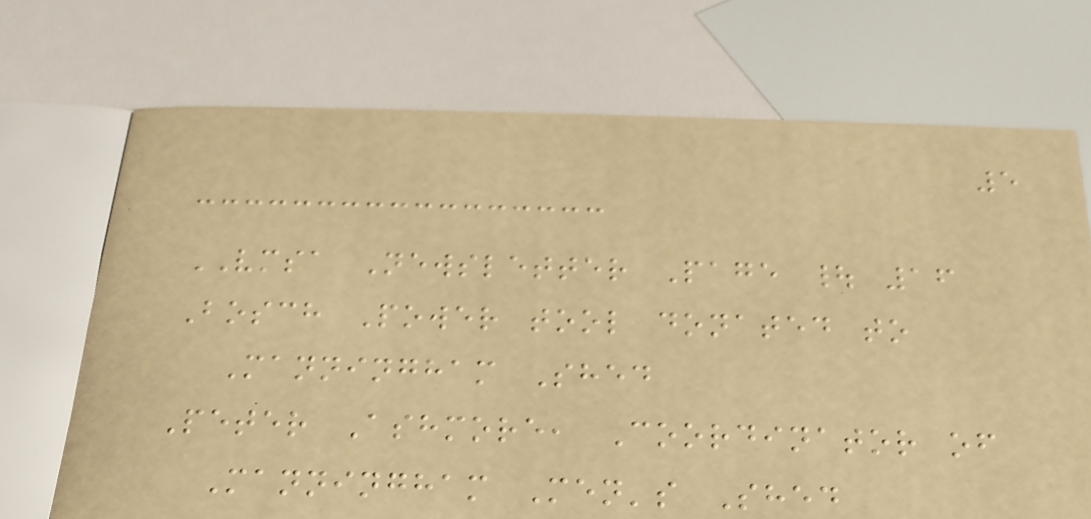5
VMSA Newsletter Page | 16
Bosch Power tool donated to
Manningham Shed
Peter Ashmore, Coordinator of
Manningham Men's Shed
